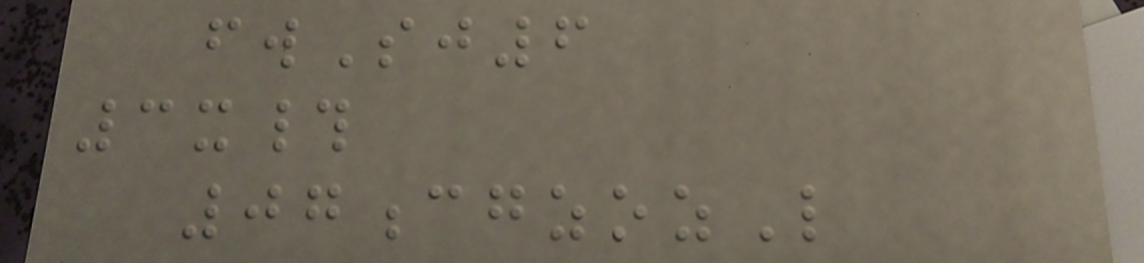fwSj6
3x#
07cgzozL
